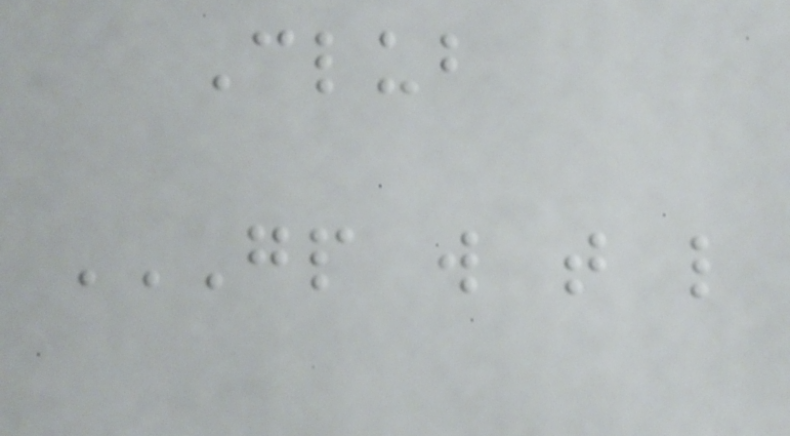Club
GP W T L
